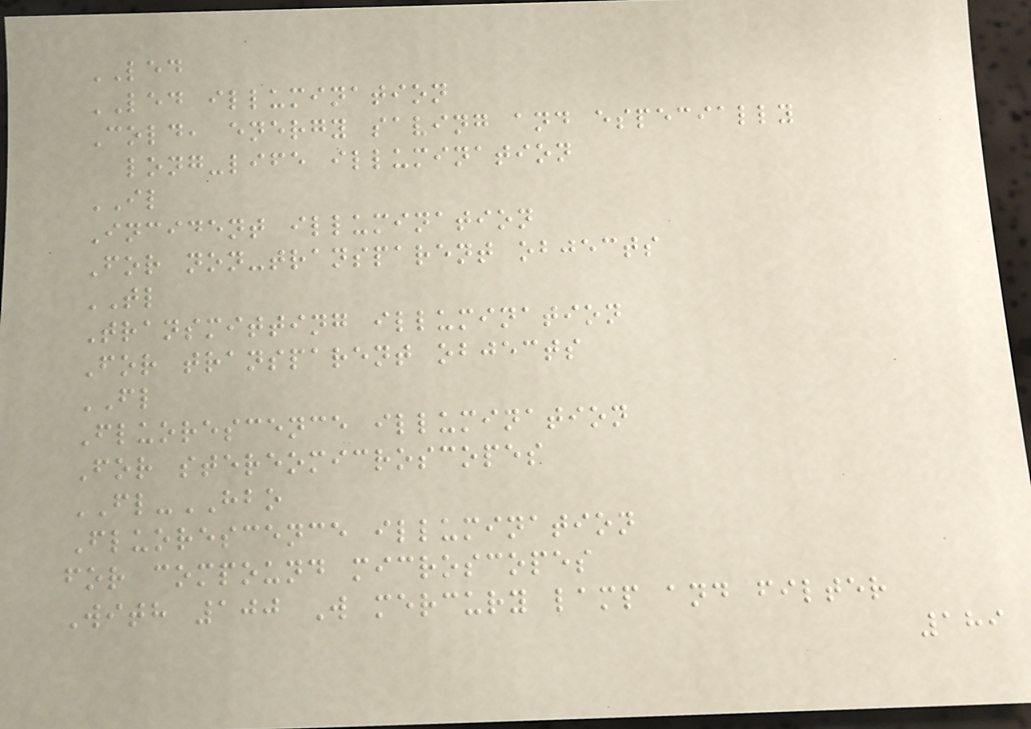LED
LED illumination
Cold, energy saving and especially
long-life illumination
IL
Incident illumination
For non-transparent objects
TL
Transmitting illumination
For transparent objects
FL
Fluorescence illumination
For stereomicroscopes
FL-HBO
Fluorescence illumination
for compound microscopes
With 100 W mercury lamp and filter
189
